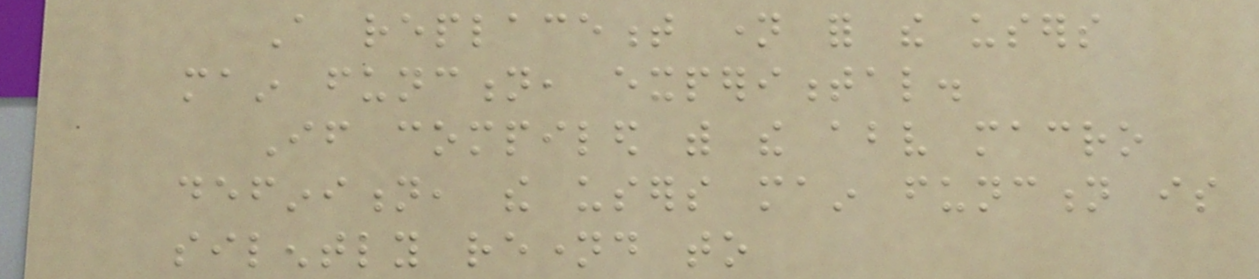A replacement name for the users
main function, experimental.
If compiled with the above macro
definition, the users main function is
silently renamed to
